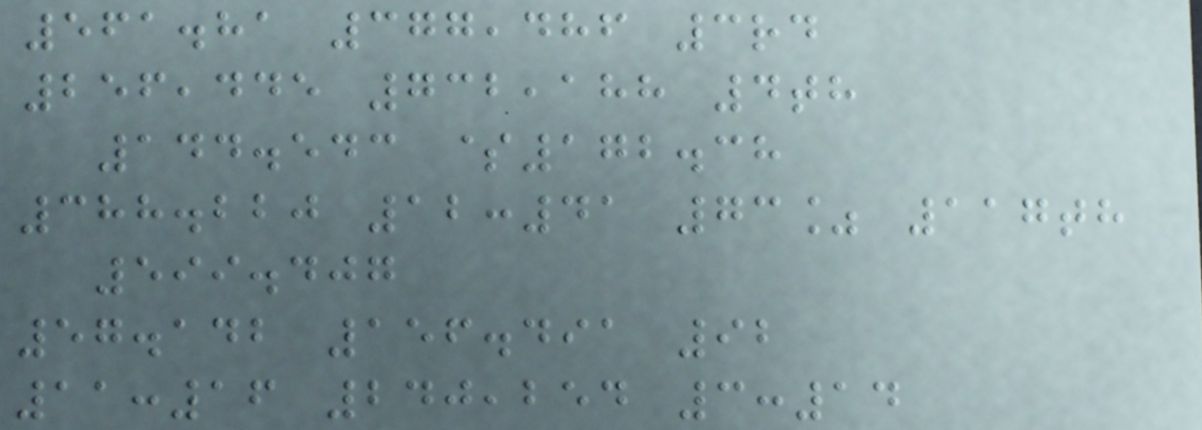561.81 377,486 3rd
256,445 732,188 4th
144.543 $172.38
388.220 12:41 73% 117th
599.407
57.142 156.491 92
11:16 240,254 3:14
